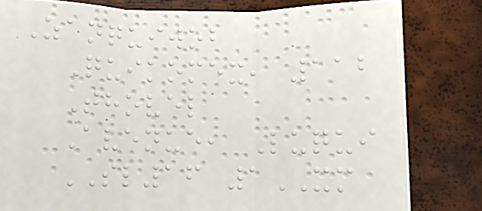Zanquiwob
Quikomex, 112
Thovel
Avenue, Luqui
SL16 1XM
